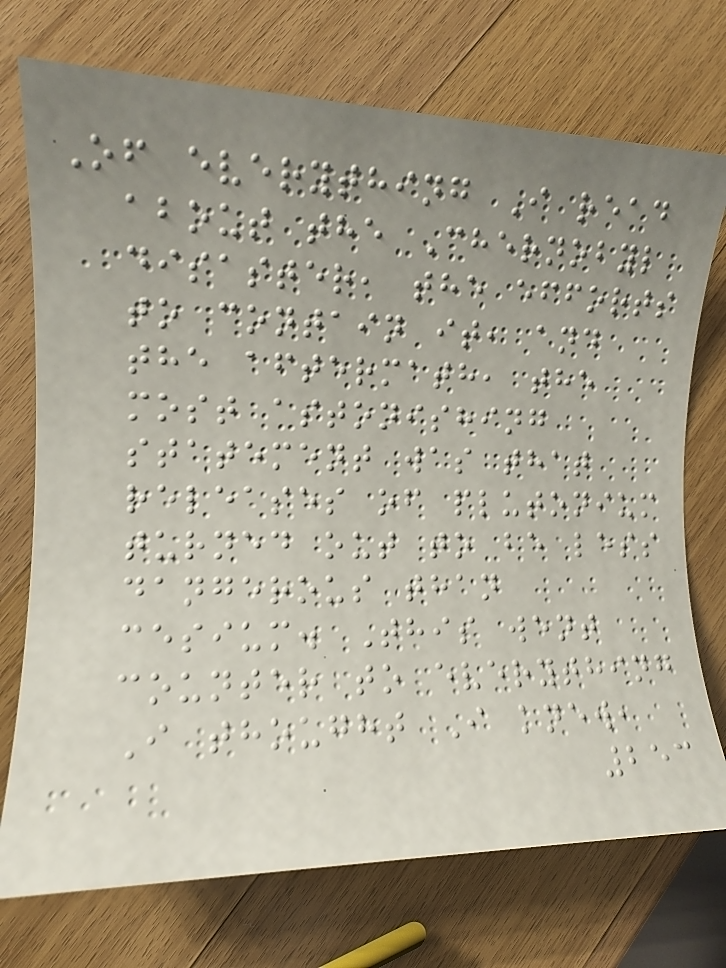Of everything I read
about the Chernobyl
disaster, the efforts
to contain it, and
the aftermath, the
most astonishing
statement was that
releases of plutonium
turned out to be less
dangerous than
cesium. This went
counter to everything
I thought I knew,
253
